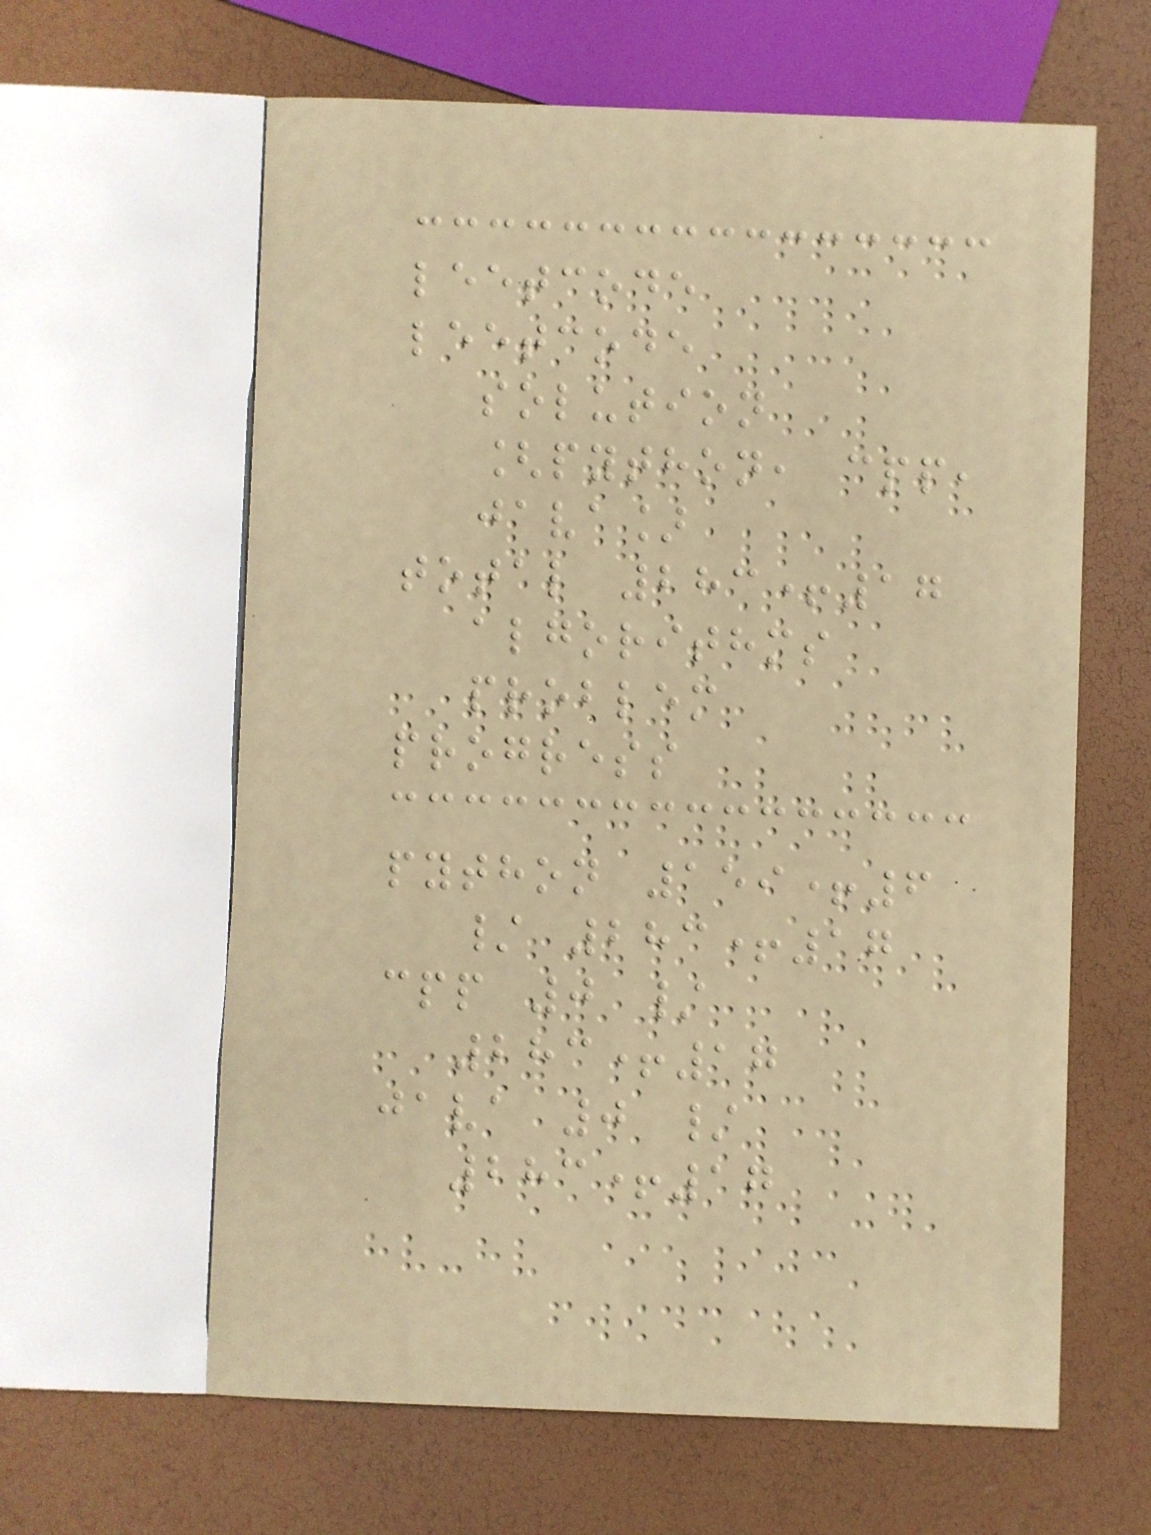leetcode
leetcode
solution
[python, cpp,
java]
total 283+17
algorithms
problem
progress
python 159+6
/ 283+17
cpp 0 /
283+17
java 0 /
283+17
